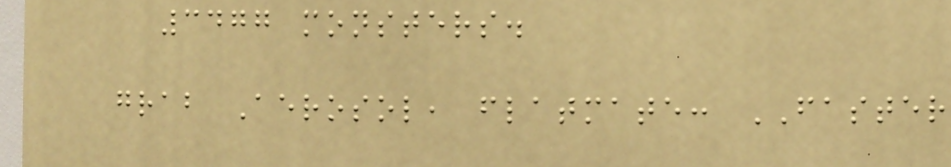3477 monsters.
grab Aerosol, flatmate: FASTER
